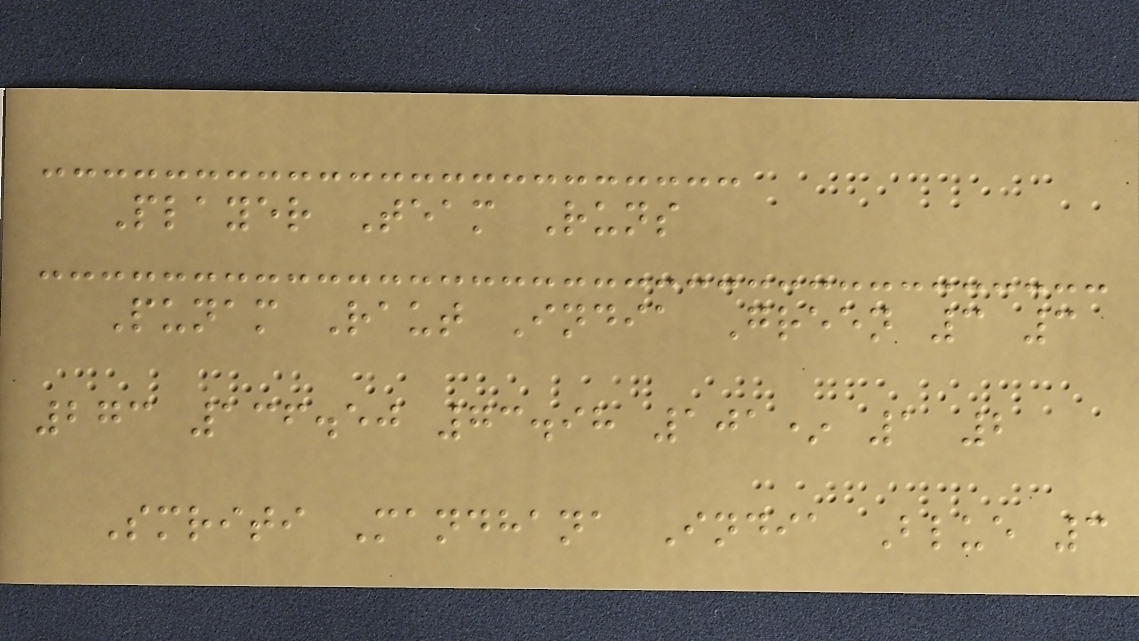Player Team Runs
Punam Raut India Green 3 3
273 136.50 73.98 101* 1 2
Smriti Mandhana India Blue 3
